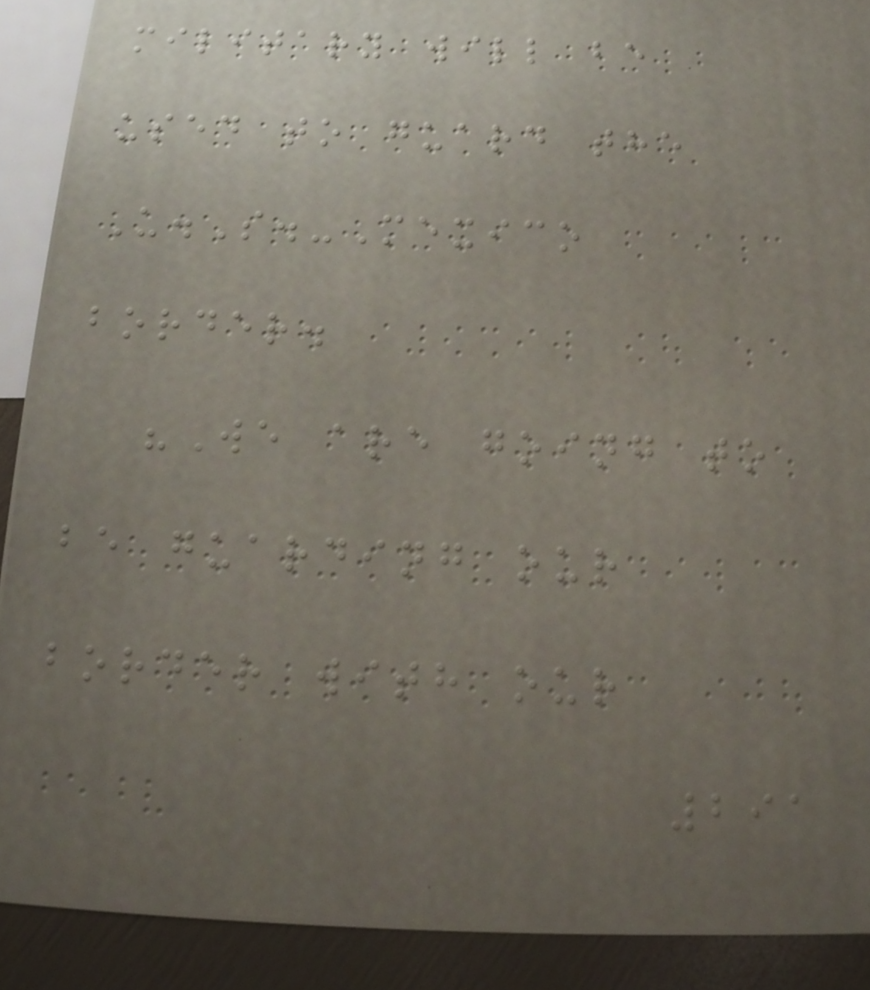military will be
used to guard the
U.S.-Mexico
border.
"We are going to
be guarding our
border with our
291
